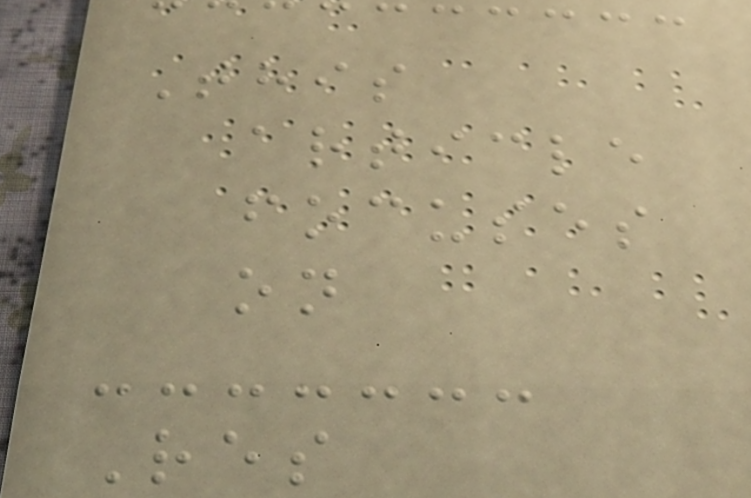This
article
focuses
on
Res
